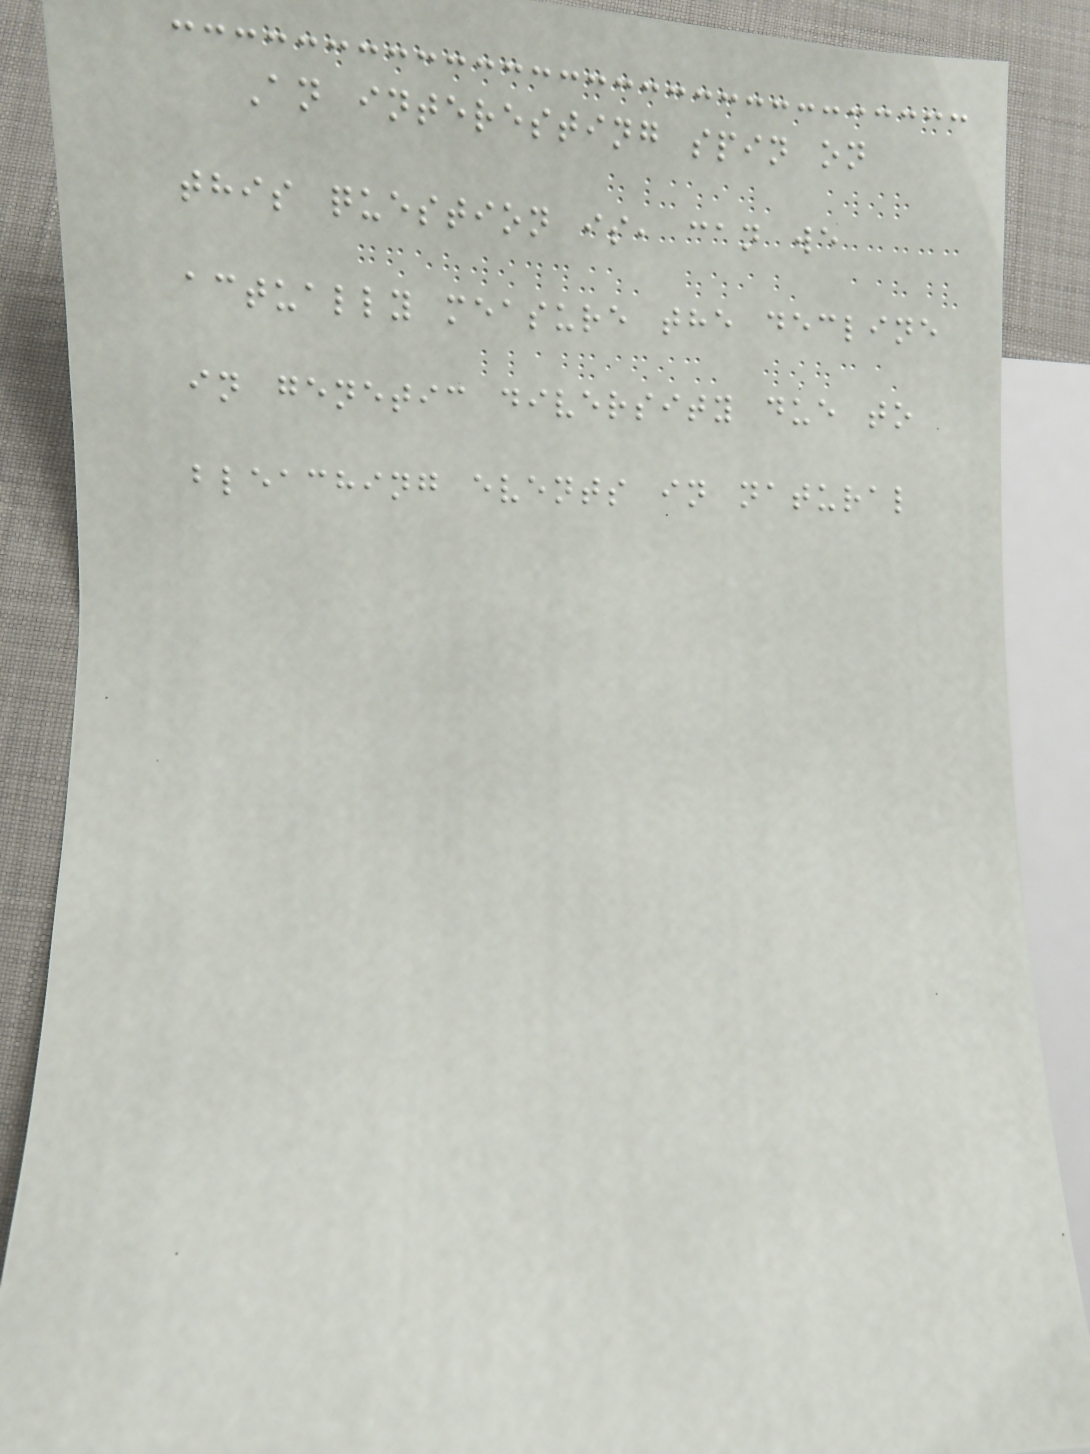An interesting spin on
this question is, can we
actually measure the decline
in genetic diversity due to
bleaching events in natural
